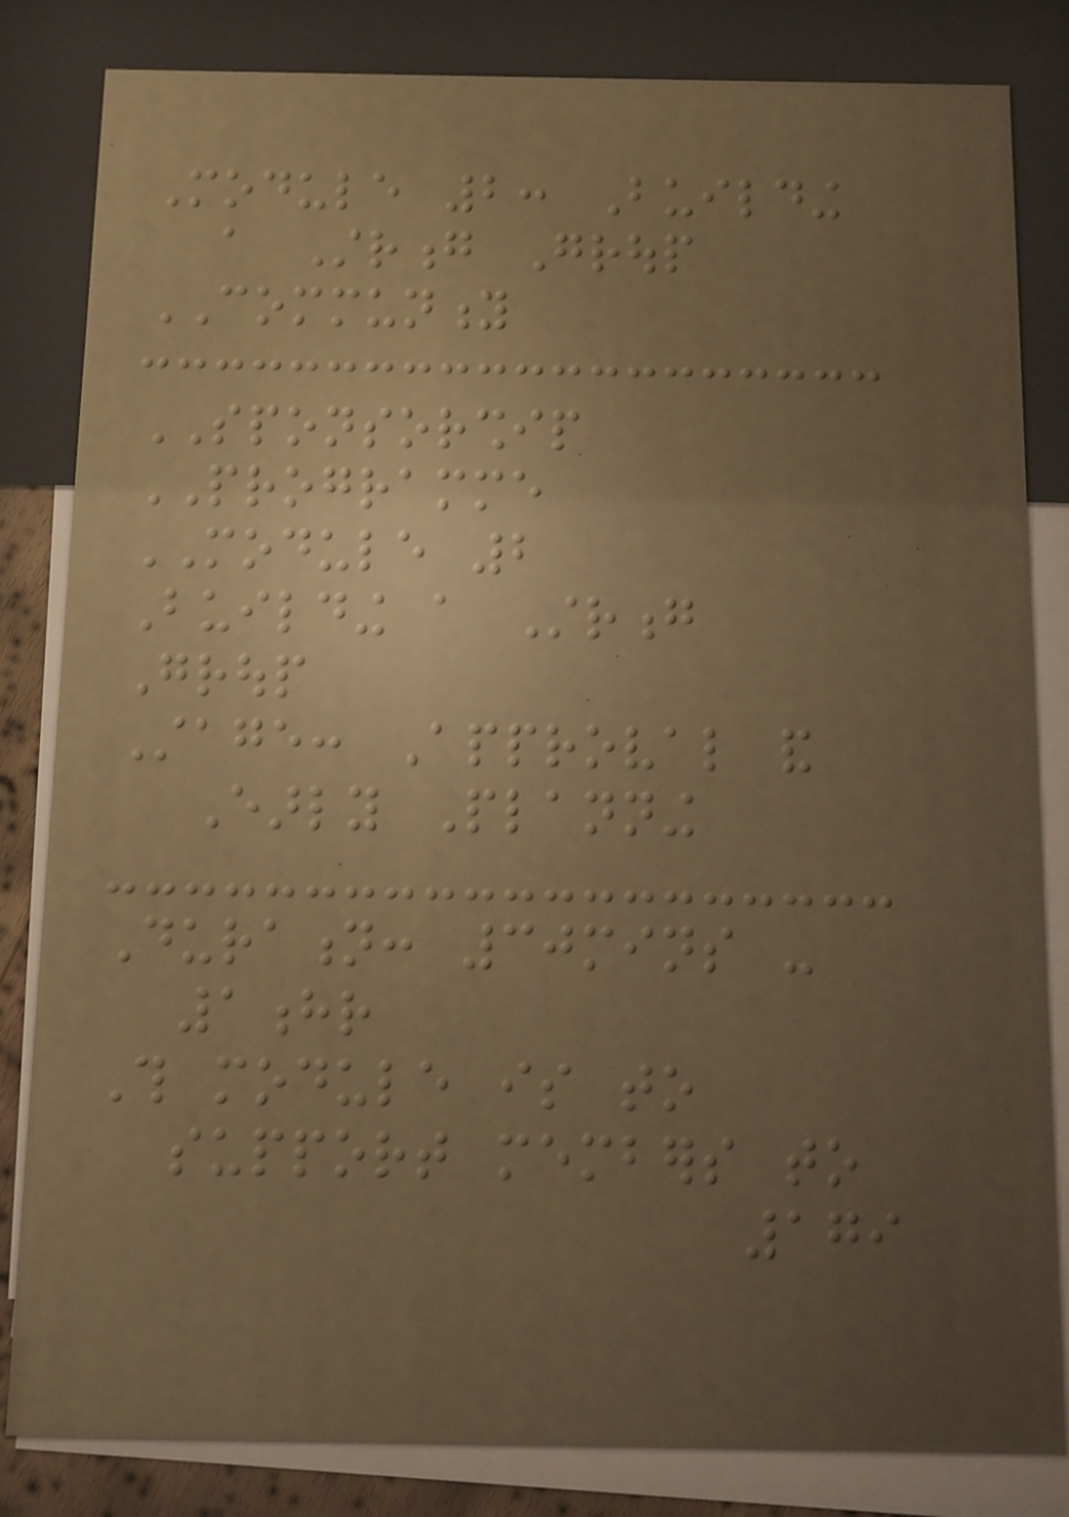Module 2: Building
a Strong Group
COMMUNITY
SPONSORSHIP
PROGRAMME
MODULE 2
Building a Strong
Group
Stage: Approval and
Early Planning
Duration: 30mins -
1hr
This module is to
support members to
179
